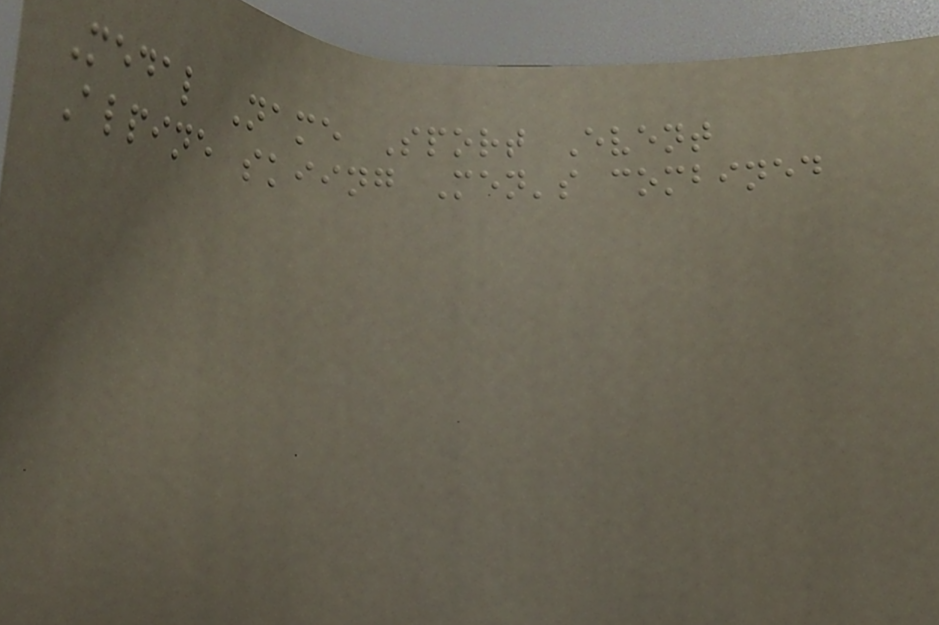Medal Name Sport Event
Alpine skiing Men's combined
